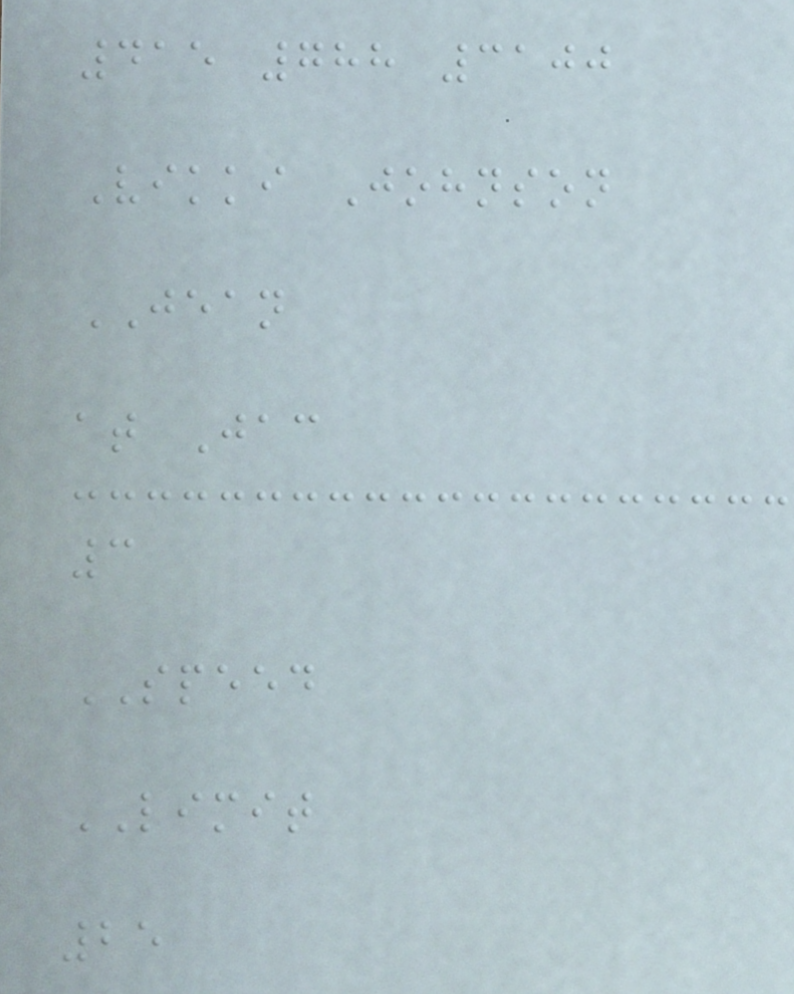415 788 3100
Vikki Johnson
JEAN
at Jac
3
SPEED
LIMIT
25
